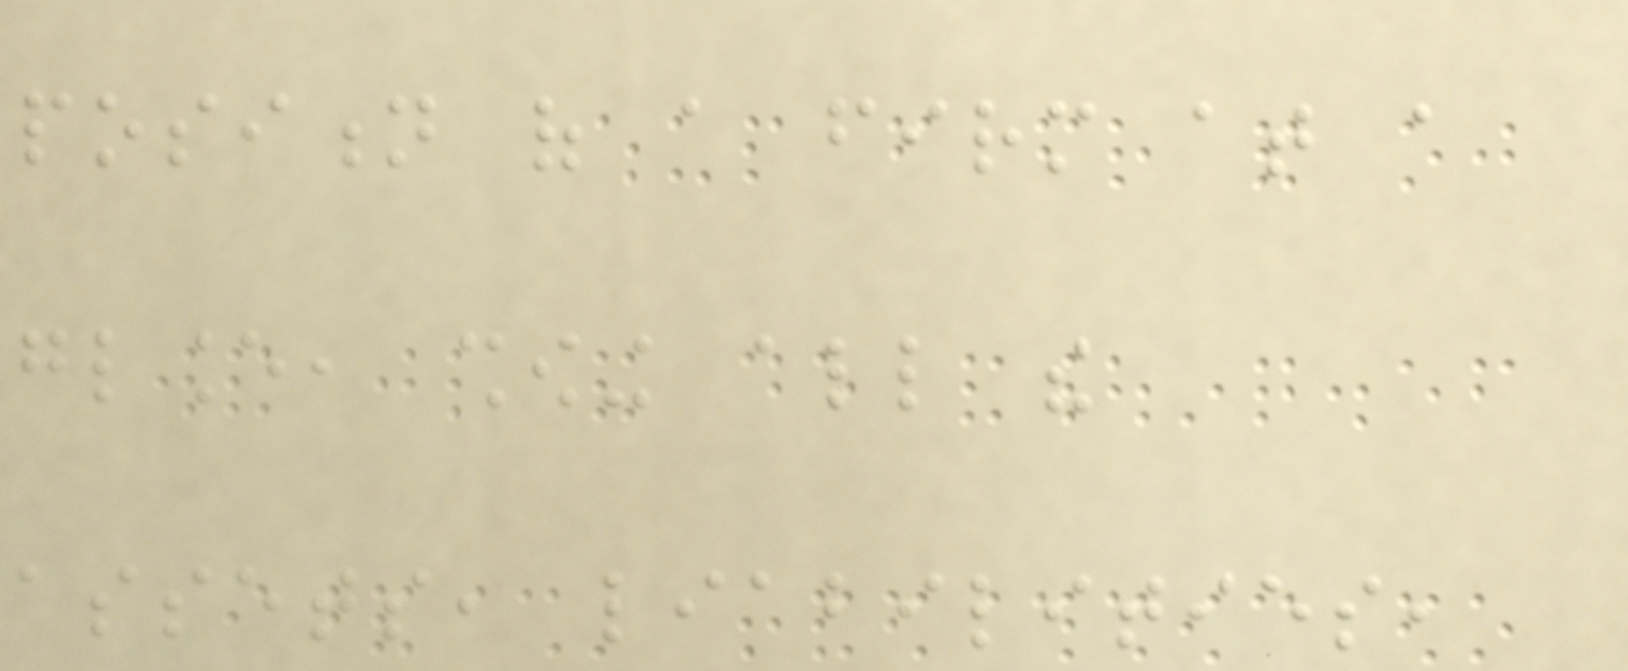position of a firm at a
glance, showing all the
assets, liabilities,
